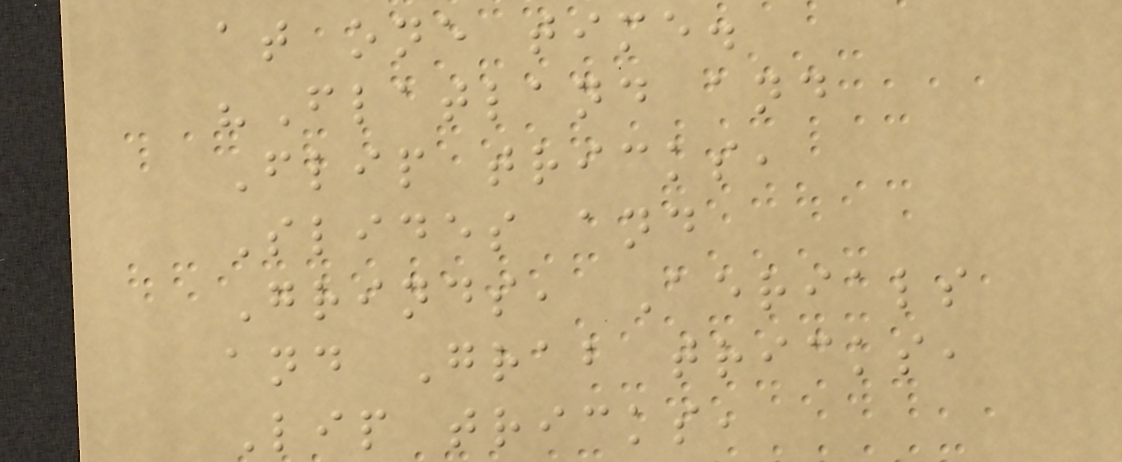at one time.
"Flatland and
Flip tricks,
Slides and
Grinds, Aerials
and Grab tricks,
Lip tricks,
